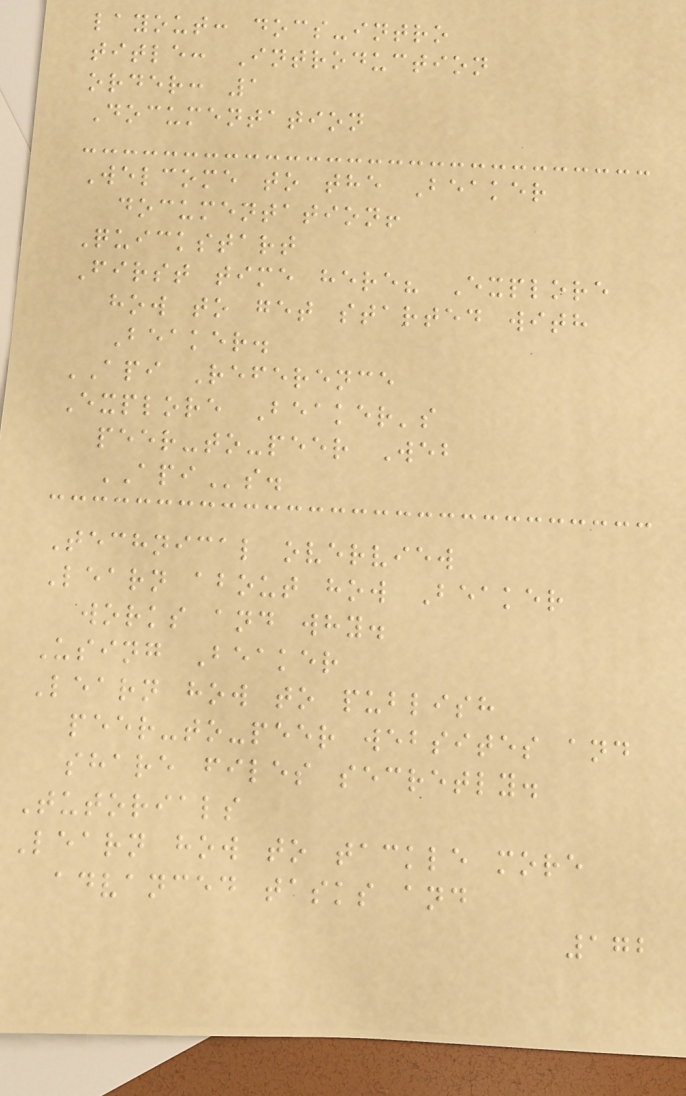layout: docs-intro
title: Introduction
order: 1
Documentation
Welcome to the Beaker
documentation!
Quickstart
First time here? Explore
how to get started with
Beaker.
API Reference
Explore Beaker's
peer-to-peer Web
APIs.
Technical overview
Learn about how Beaker
works and why.
Using Beaker
Learn how to publish
peer-to-peer websites and
share files secretly.
Tutorials
Learn how to tackle more
advanced tasks and
172
